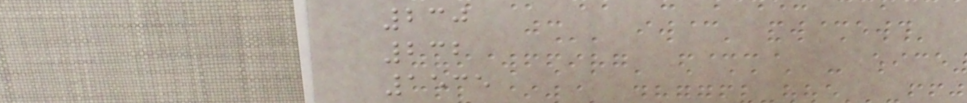230
232
1535
